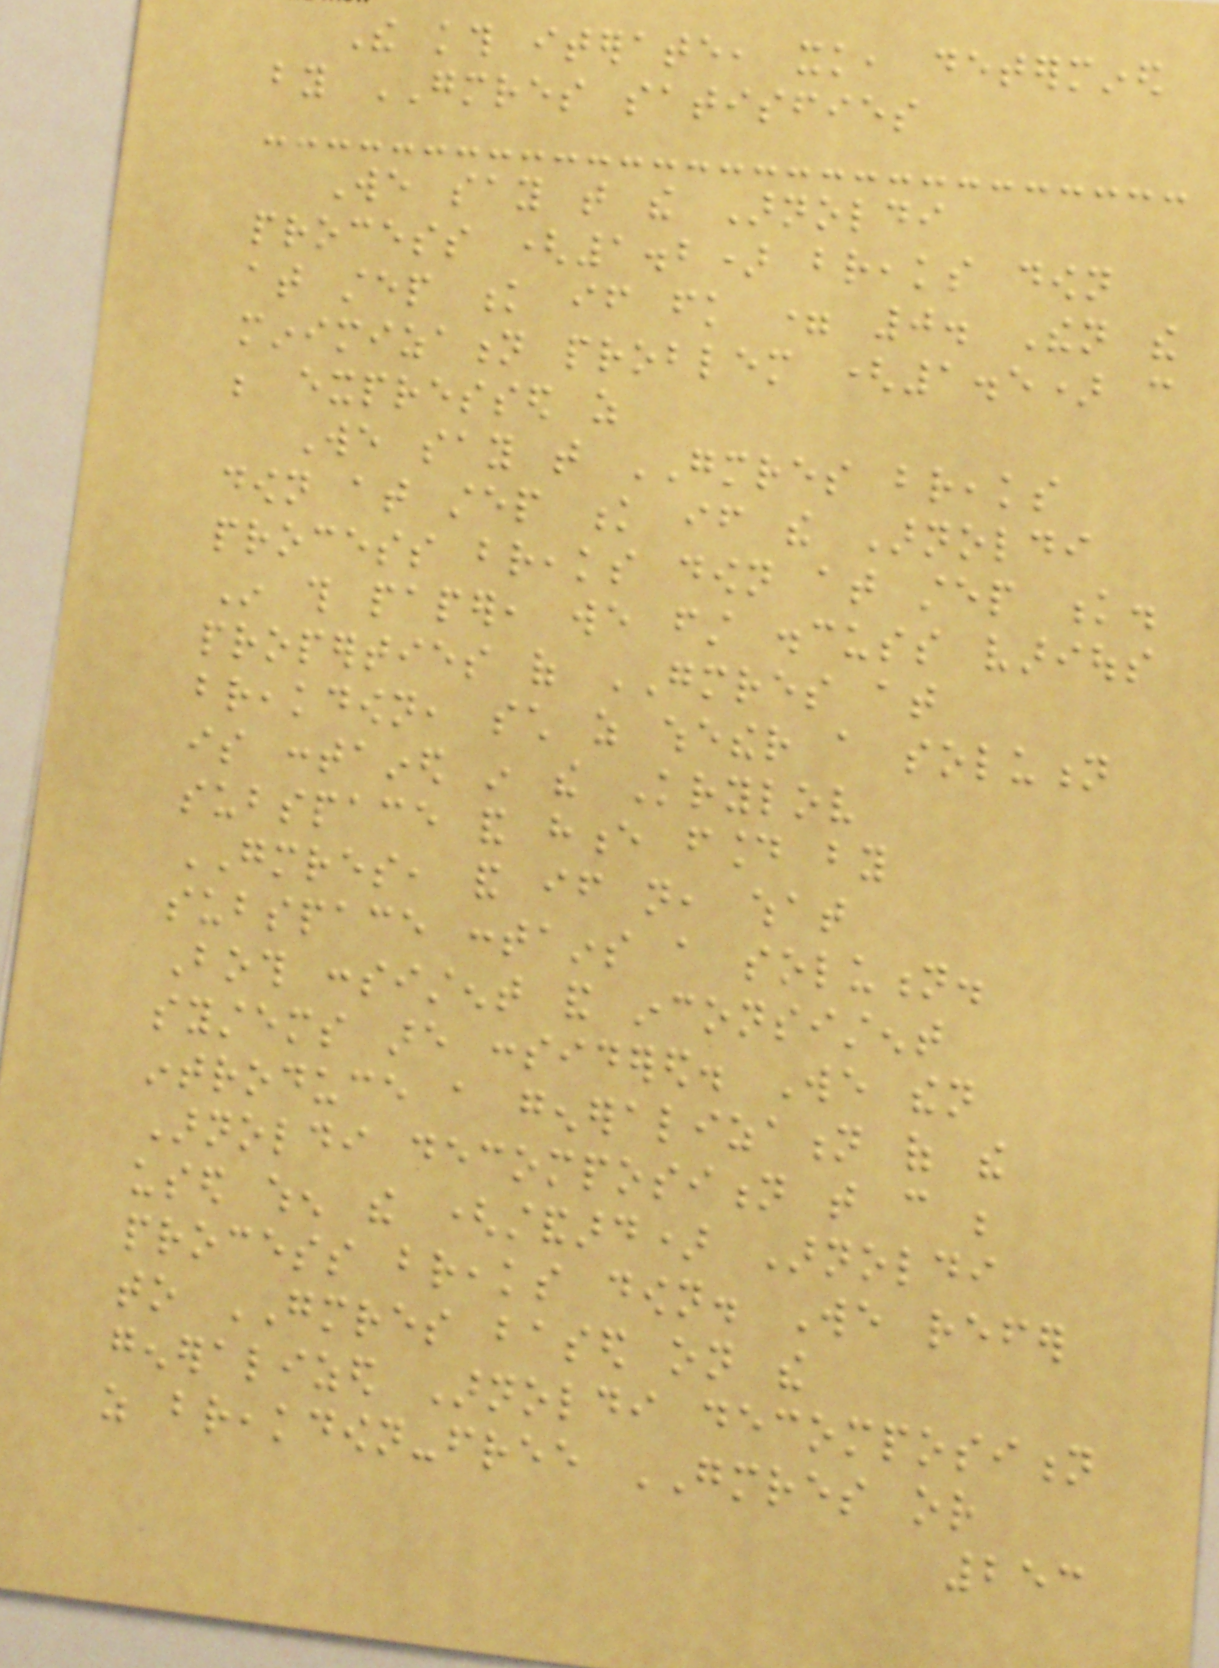The kth iterate, xk, determined
by GMRES satisfies
We say that the Arnoldi
process (1.2) breaks down
at step k if fk = 0. Then the
minimization problem (1.5) can
be expressed as
We say that GMRES breaks
down at step k if the Arnoldi
process breaks down at step k.
In this paper, we first discuss various
properties of GMRES at
breakdown, such as whether a solution
is contained in the Krylov
subspace and hence found by
GMRES, and if not, what
subspace contains a solution.
Both consistent and inconsistent
systems are considered. We then
introduce a generalization of the
Arnoldi decomposition that can be
used when the (standard) Arnoldi
process breaks down. We refer
to GMRES based on the
generalized Arnoldi decomposition
as breakdown-free GMRES or
253
